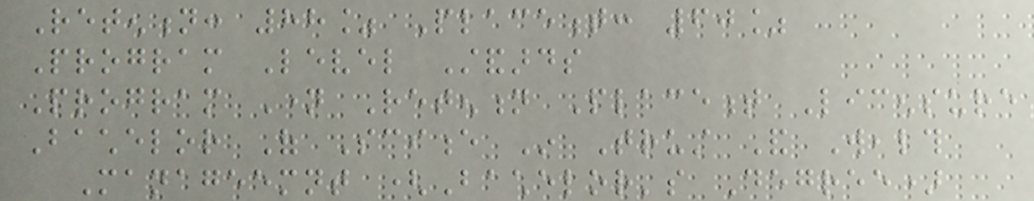Retention: 88% Placement: 60%
Program Level Standards
Program Name Retention Placement Licensure
Bachelor Of Science In Trust And Wealth
Manageemnt (Bachelor's Degree)
